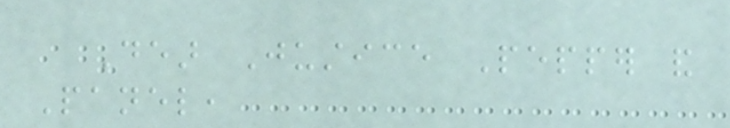Dear Justice Pepper and
Panel,
